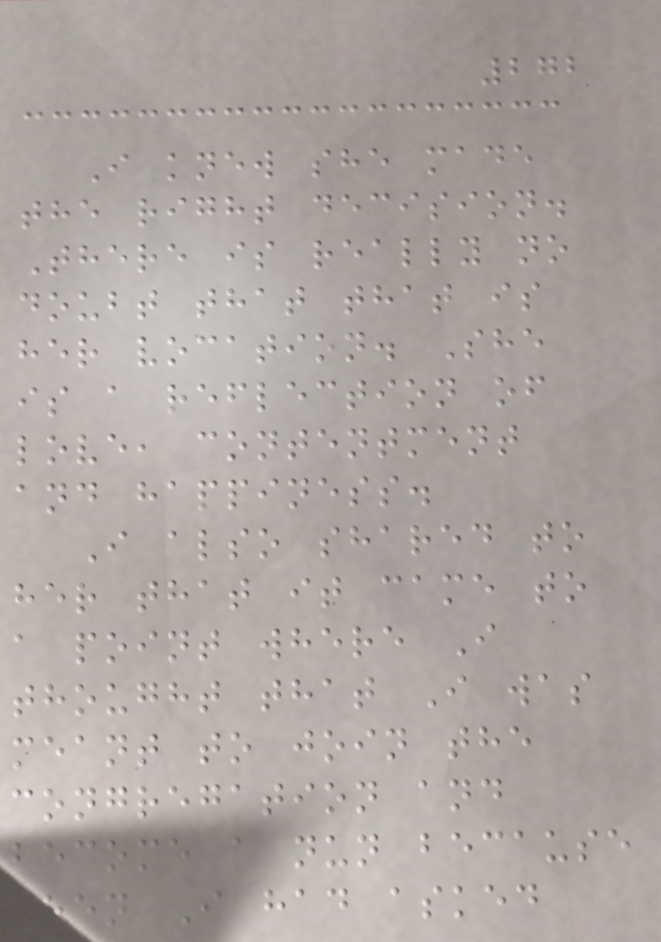272
I knew she made
the right decision.
There is really no
doubt that that is
her vocation. She
is a reflection of
love, contentment
and happiness.
I also shared to
her that it came to
a point where I
thought that I was
meant to join the
congregation and
become a nun because
when I had asked
